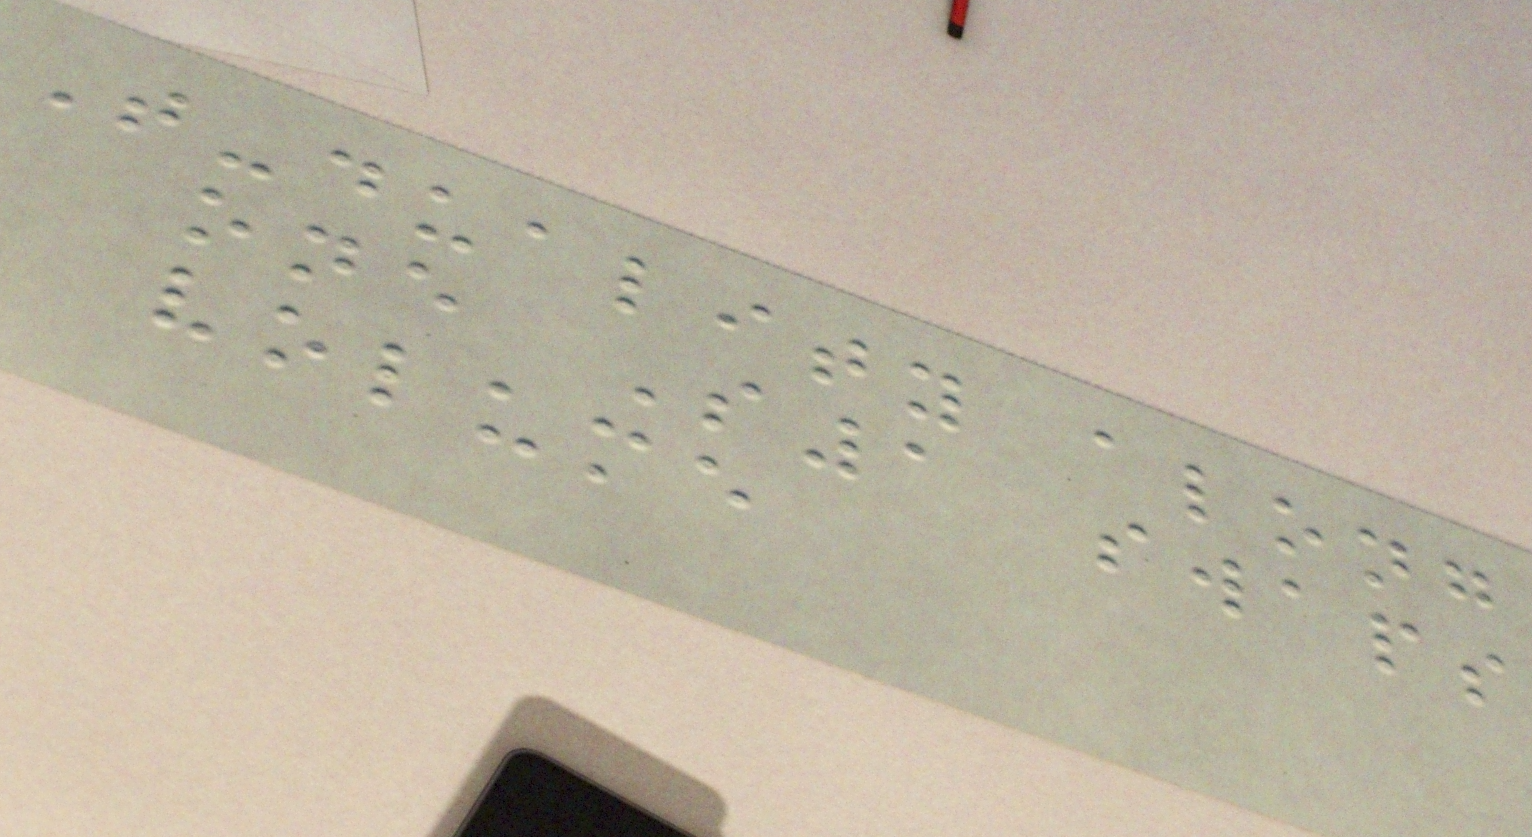T-duality along
one S1 swaps
volume
